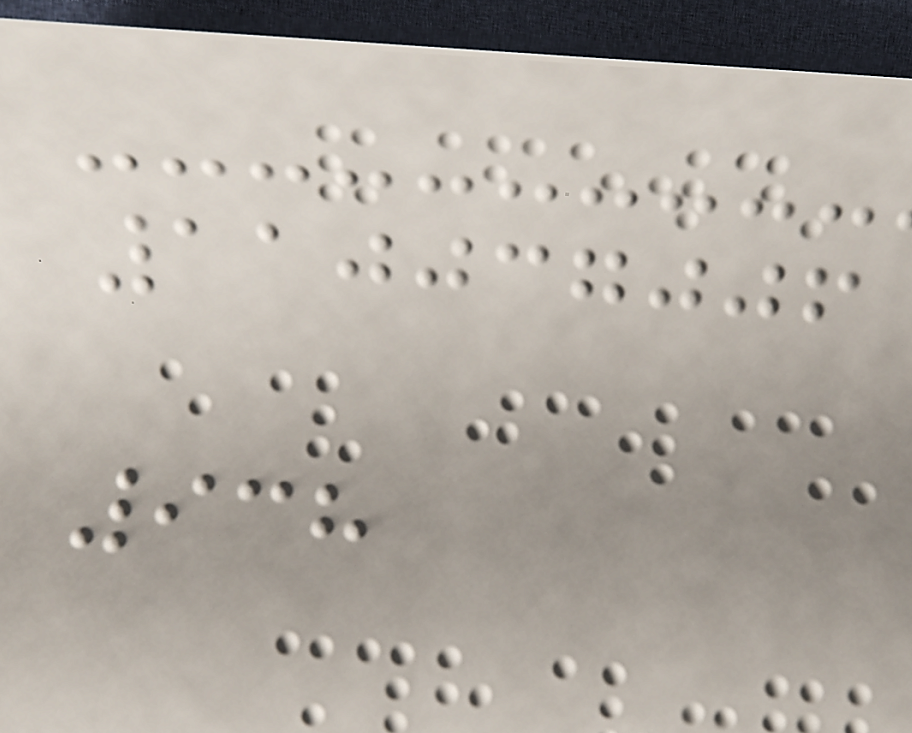110037006
938
